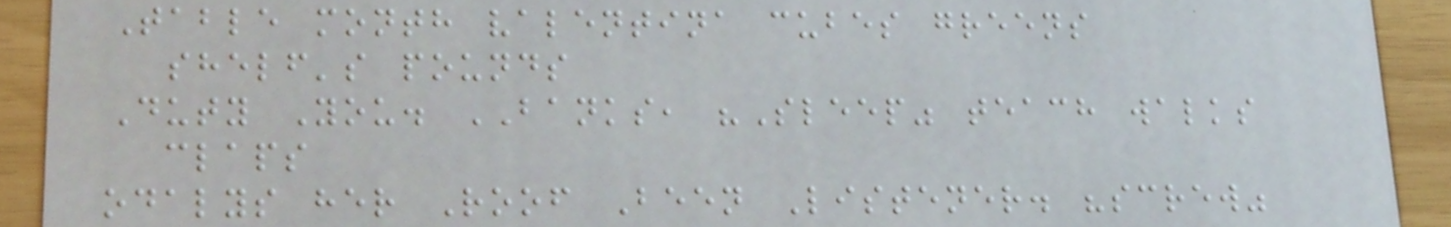Table month valentina cubes greens
shelf's pounds
Duty You. BANKS, "Sleep" teach walks
claps
odalys her Roof Been Listener. "screw"
